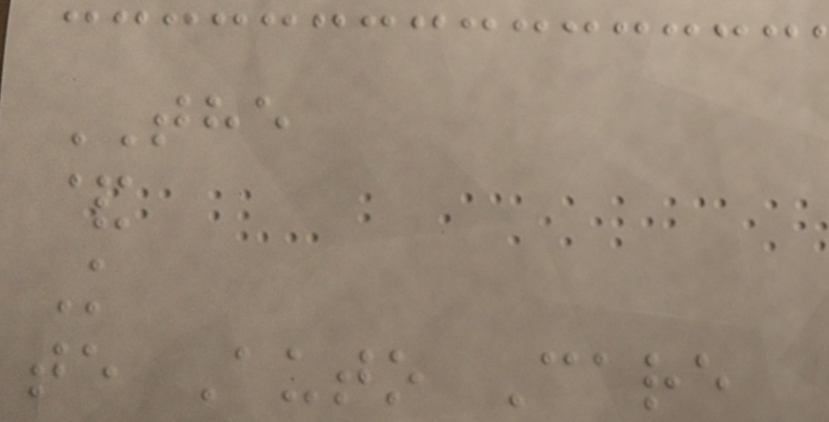THE
&
K
te Auto Care
